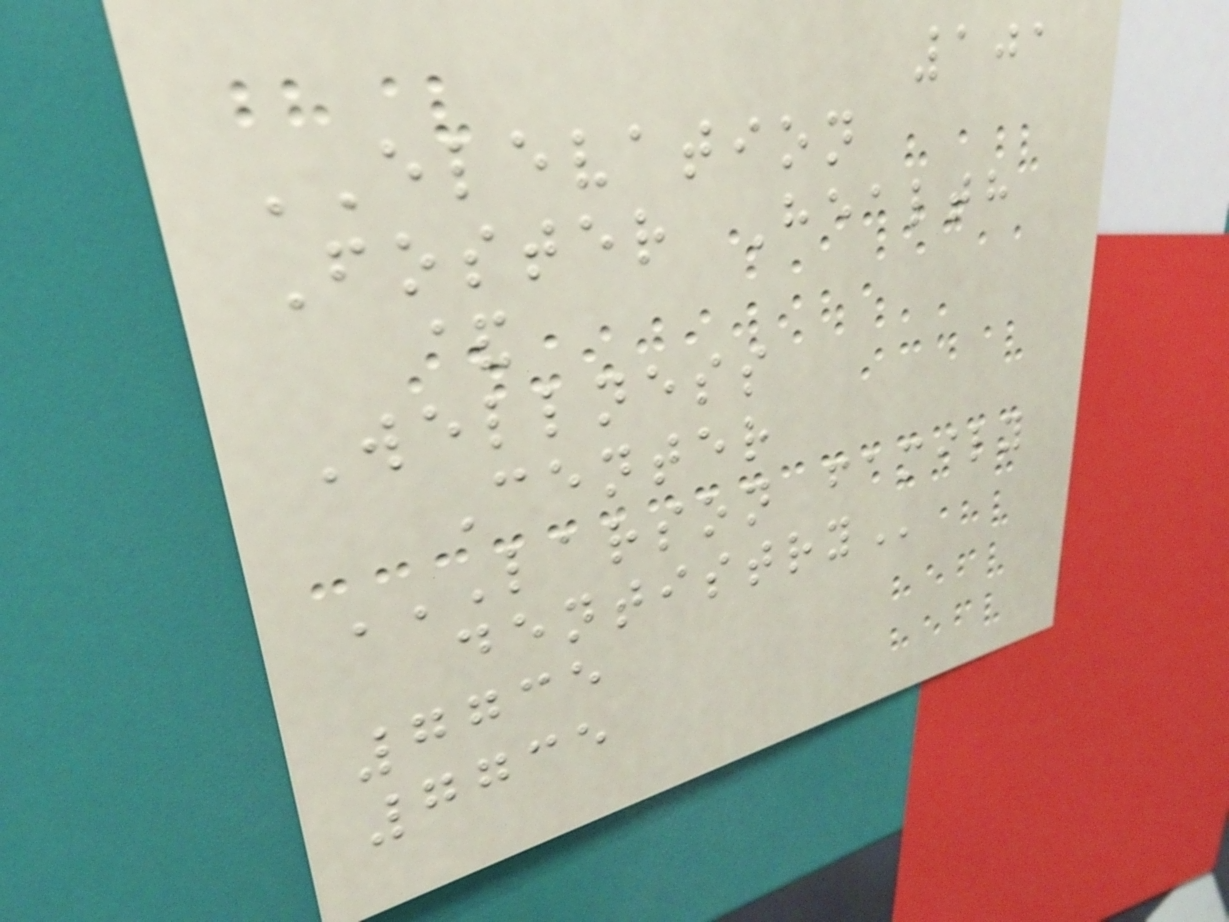101
ELEVATION
Foster Health
&
Wellness
Center
LARSON FAMILY
DENTISTRY
7735
7735
